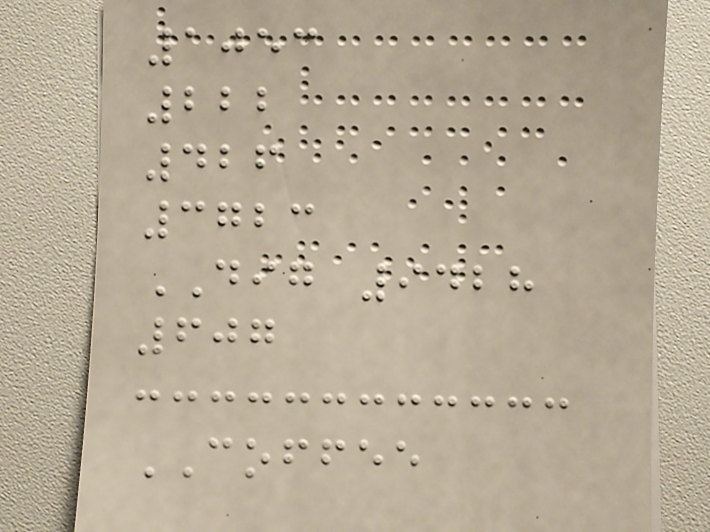1053
222
426
3723
DIG 9428
607
COFFEE
